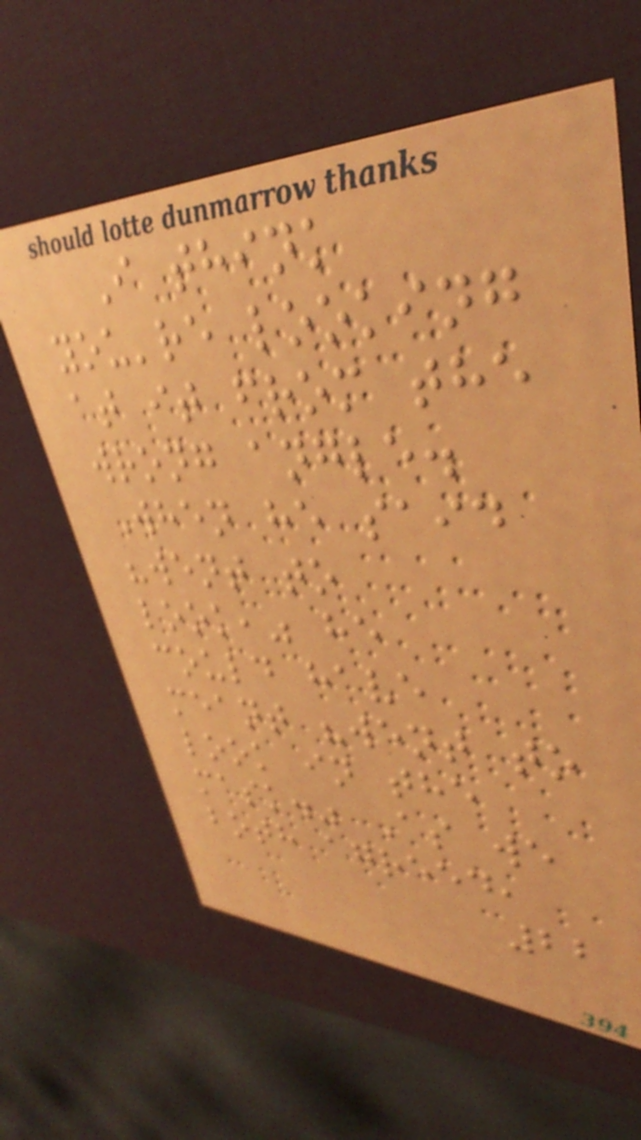I think
you're looking
at it from the
wrong angle.
When he said
"went to
look," he
could have
meant "went to
look in the
mask." As we
both agreed,
22
